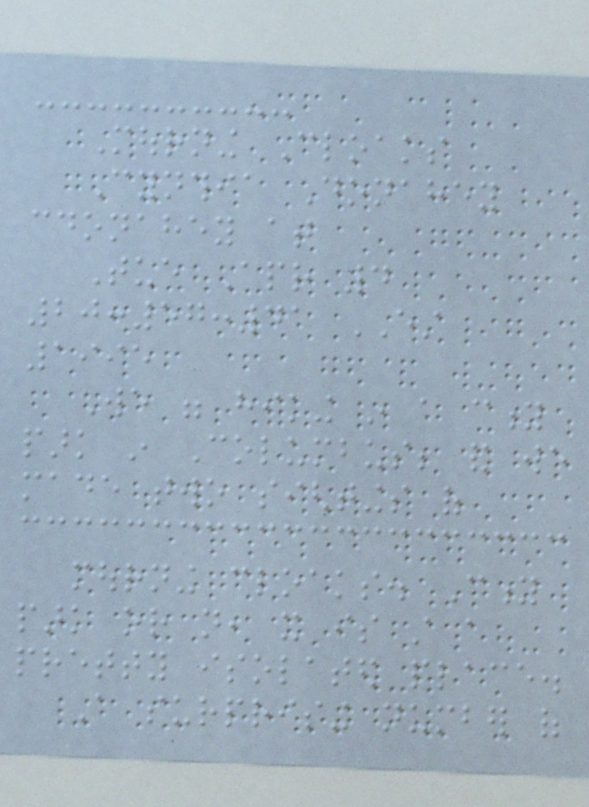Mourning Cloaks
Cynthia Donahey
cdonahey at
Tue Apr 4
20:57:41 EST
1995
We were hiking in a city
park in Columbus; and we
made two sightings of
mourning cloaks. City
park or not, it is still a
pretty isolated place.
A surprising number of
